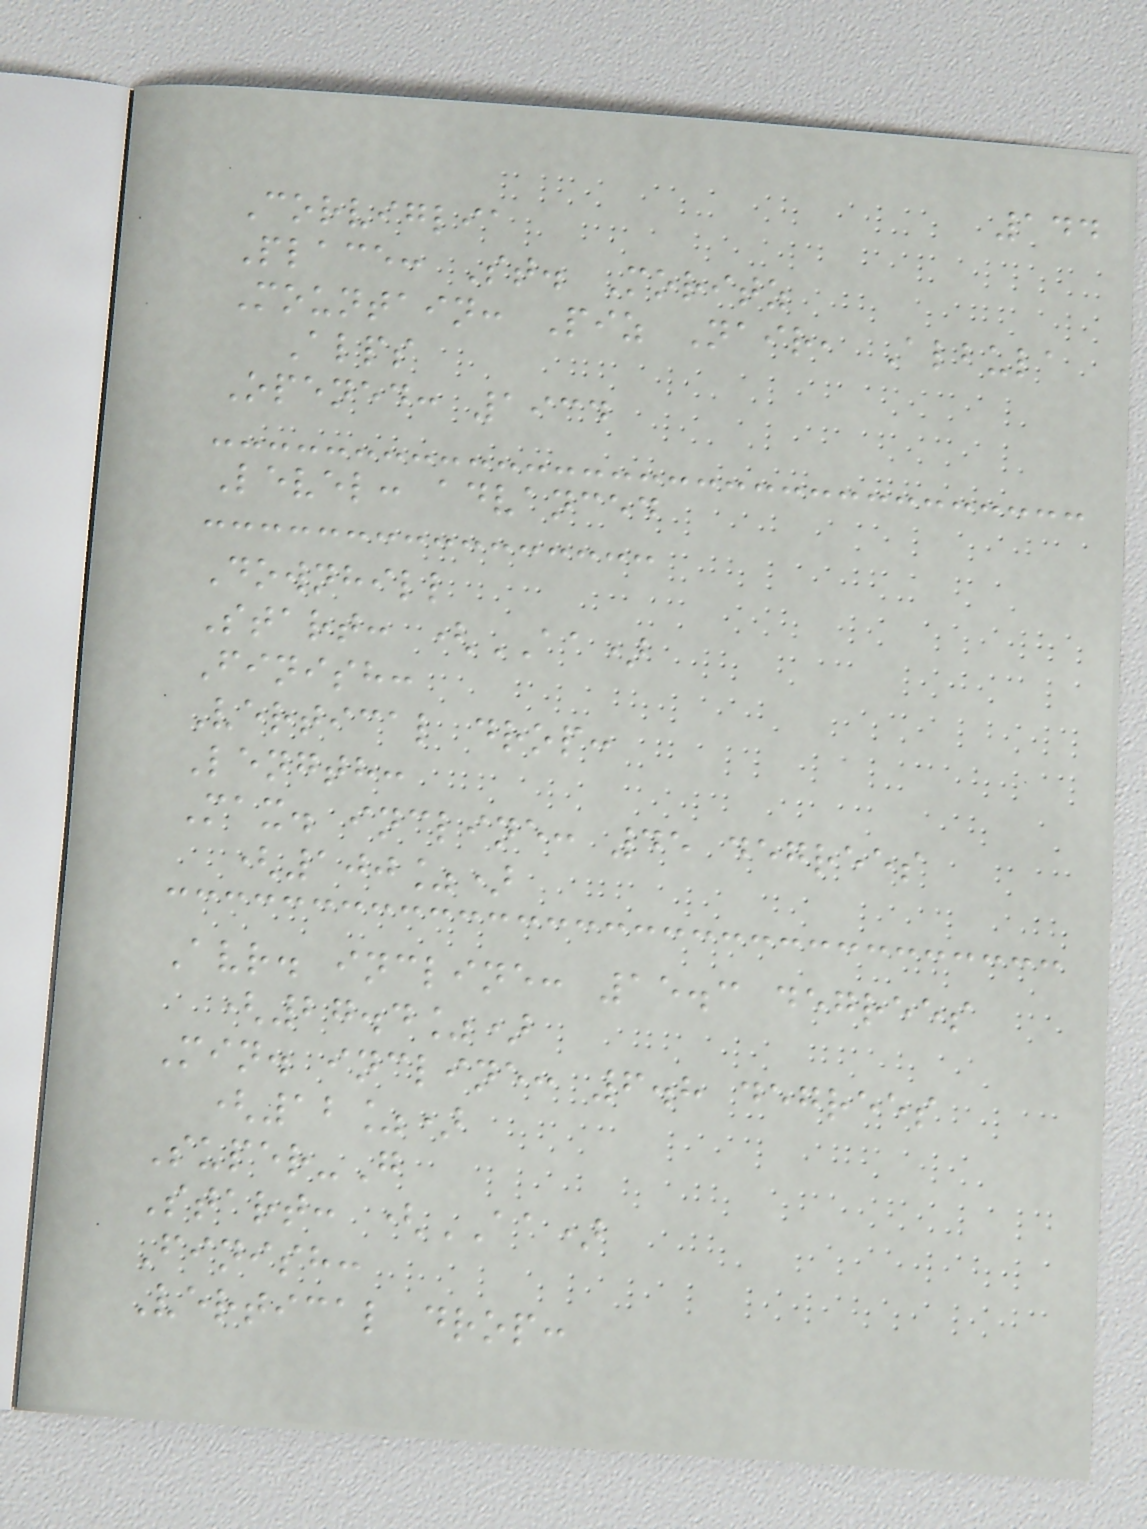144
Corviglia
Place: St. Moritz
Mountain: Piz Nair, Albula
Alps
Opened: 1934
Level: advanced
Downhill
Start: (AA)
Finish:
Vertical drop:
Length:
Max. incline: 45 degrees
(100%)
Avr. incline: 15.3 degrees
(27.4%)
Min. incline: 6.8 degrees
(12%)
Super-G
Start: (AA)
Finish:
Vertical drop:
